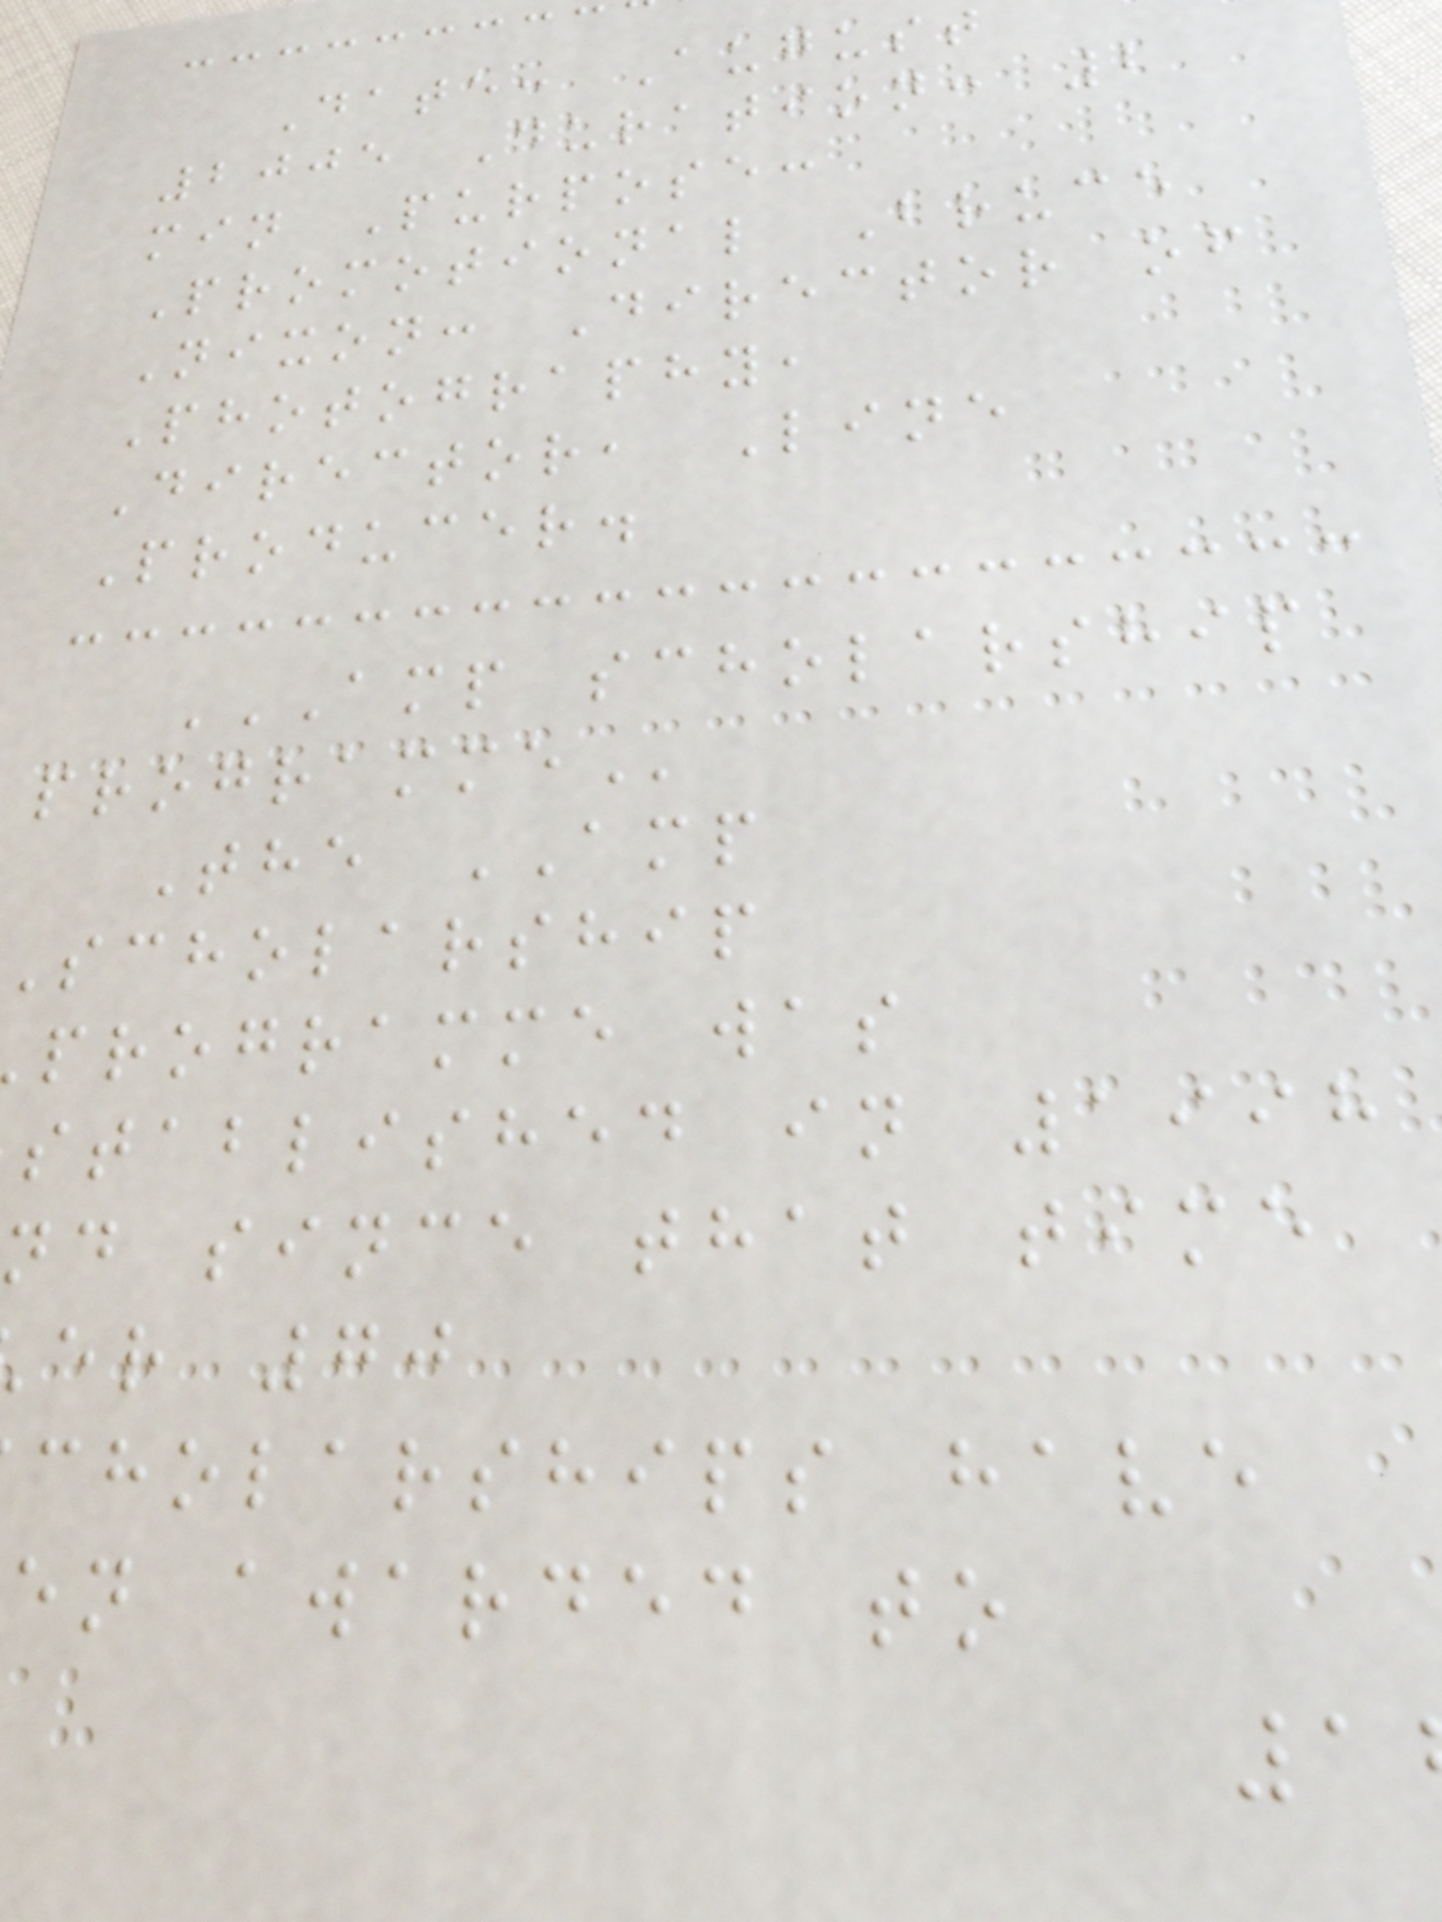Date: August
2005 Duration: 2
min Purpose:
Promotional Bruce
Nixon: Director of
Photography,
Director, Line
Producer.
AMP SCHOLARSHIP
The AMP
scholarship
programme was
stablished in 1998
nd since that time
er 70
cholarships have
en awarded to
